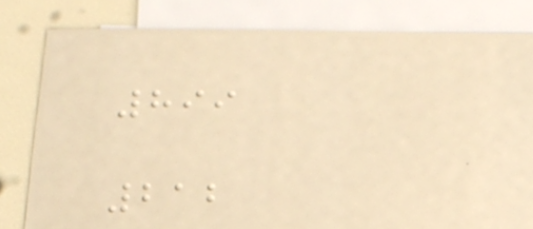899
212
